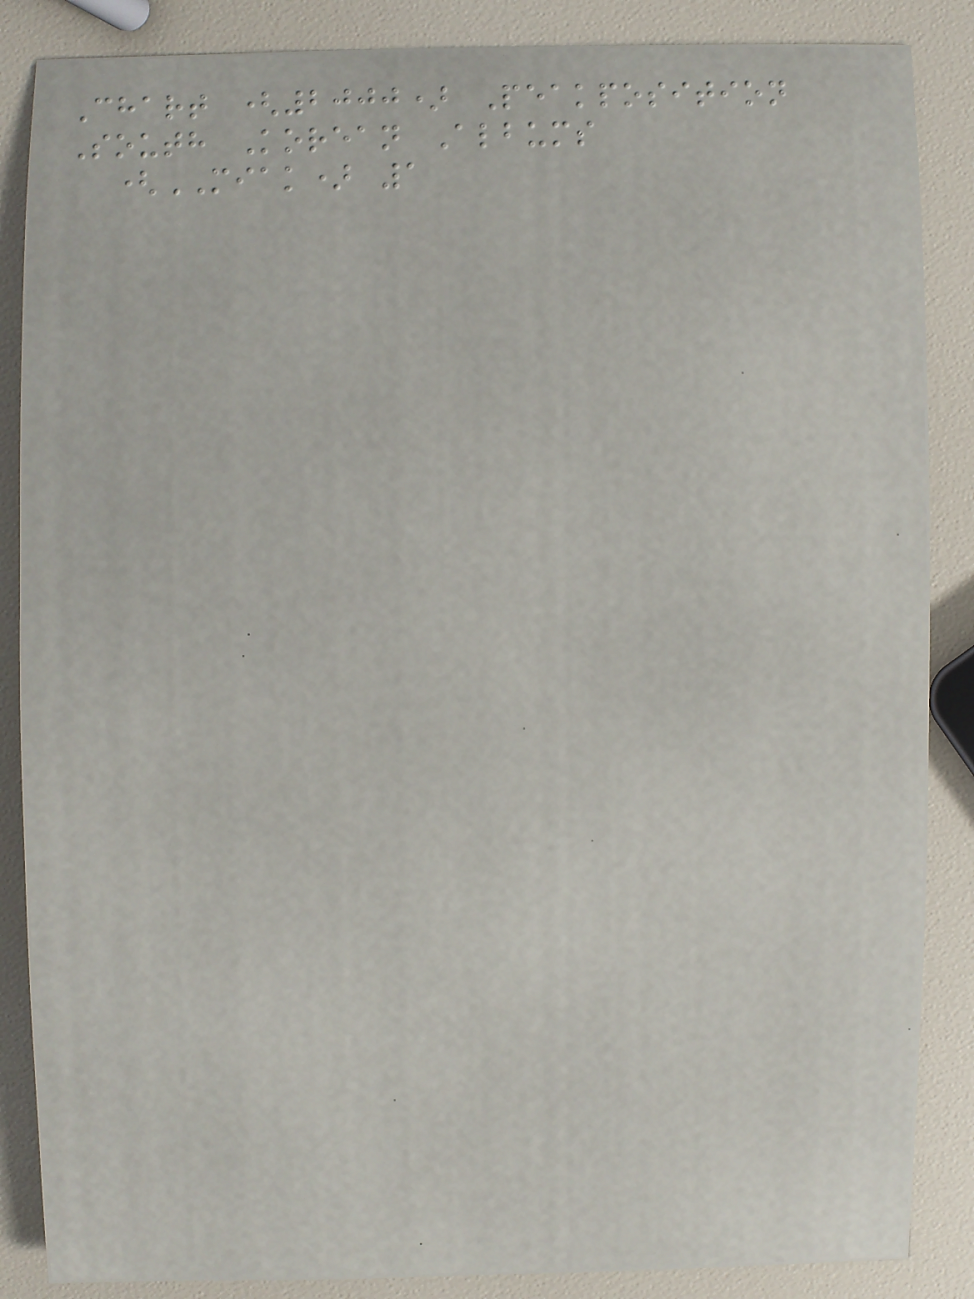Chart (2000) Peakposition
South Korean Albums
(MIAK) 1
